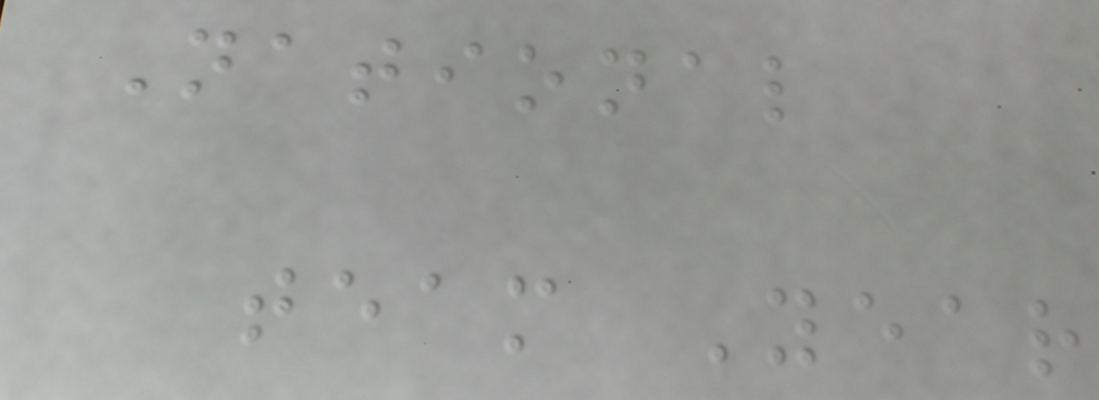National
team Year
